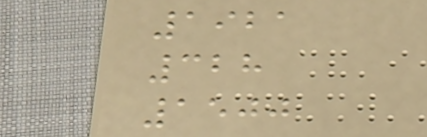1921
328
1500
